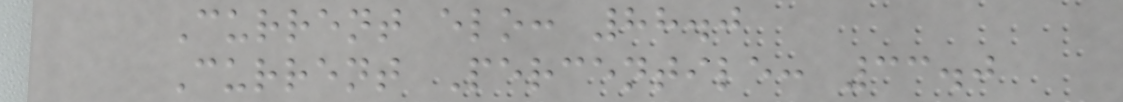Current elo: 88.0
Current Percentile: 33.0
